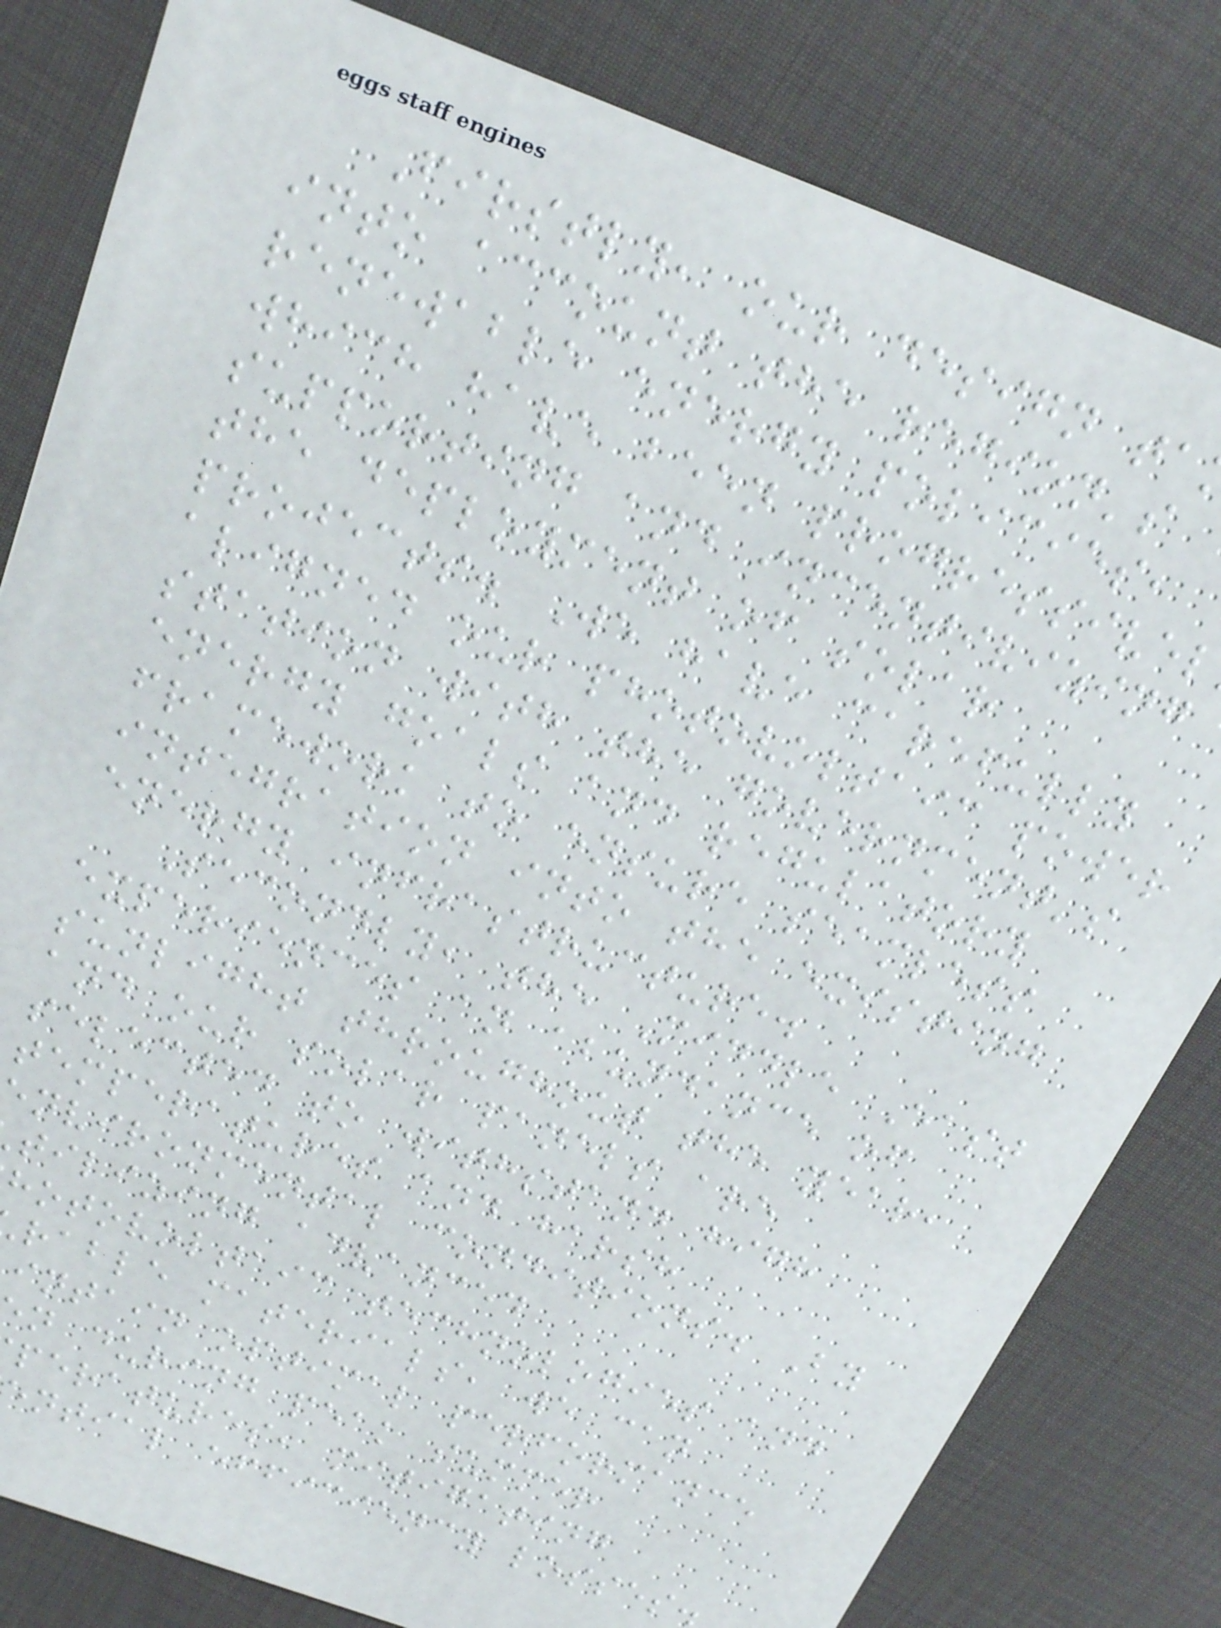Firstly, our design ta
into account the region's
renewable energy policies,
which have been progressivel
supporting and incentivizing
the deployment of solar
projects. We have carefully
aligned our photovoltaic power
station with the government's
energy goals and regulatory
framework to ensure seamless
integration into the existing
energy infrastructure.
Secondly, the Middle East
experiences an abundance of
sunlight throughout the year,
and our solar panels are
selected to withstand high
temperatures and harsh
nvironmental conditions. By
tilizing advanced
hotovoltaic technologies and
rable materials, we can
intain optimal performance
n during peak summer
peratures, mitigating
ential efficiency losses.
